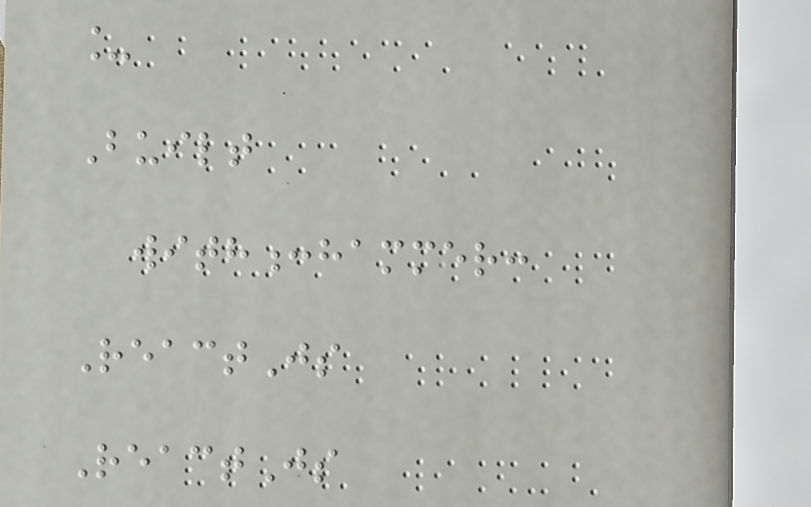_
Built
with:hammer:
ReactJs
ReactJs
